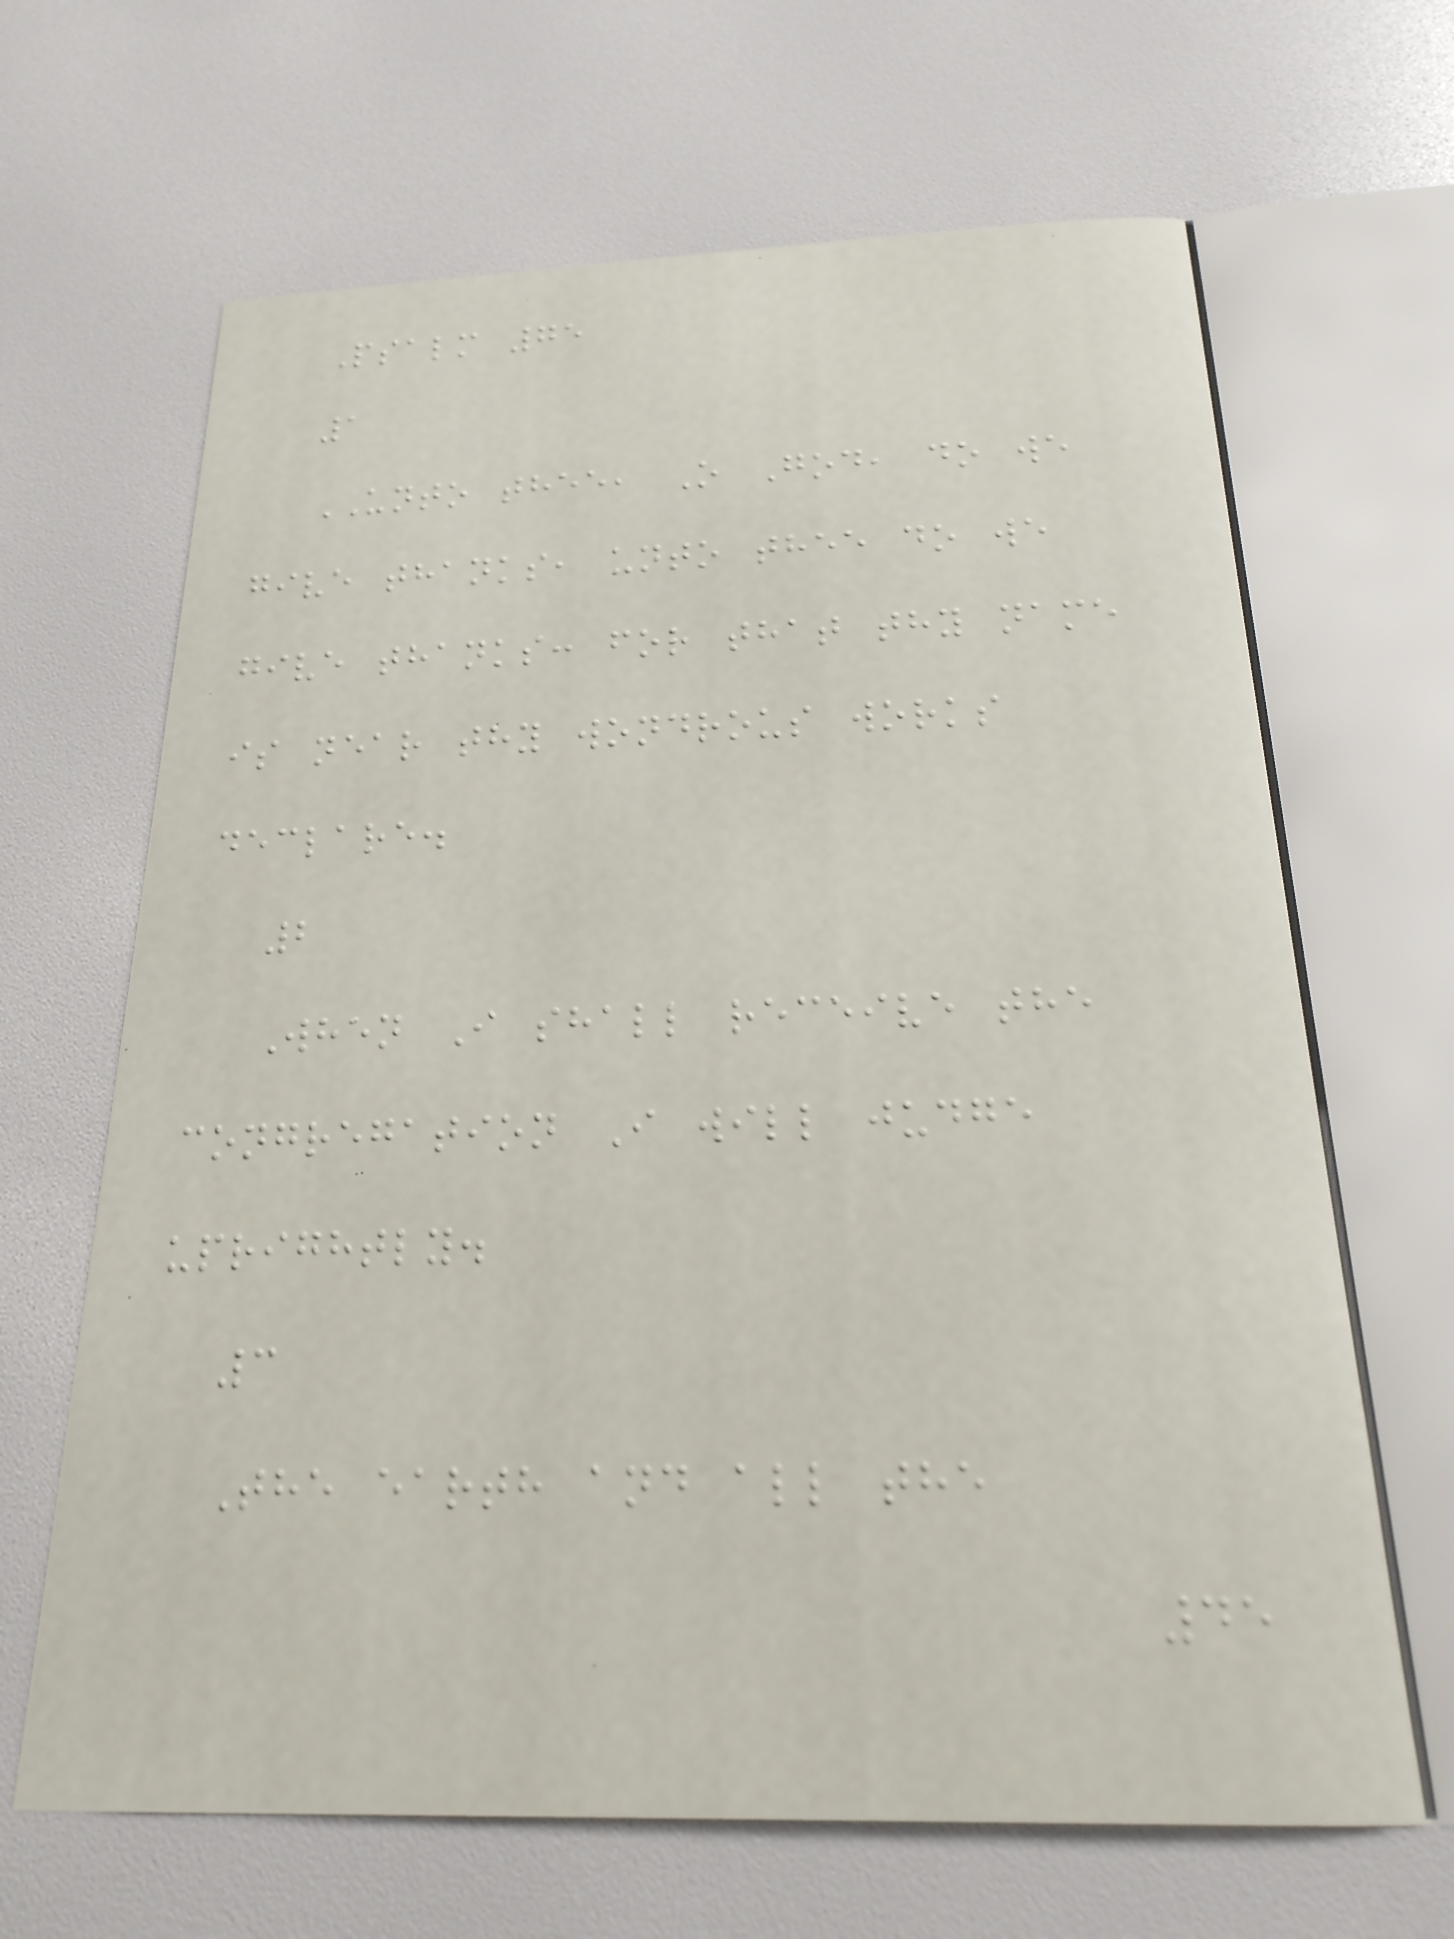Psalm 75
1
UNTO thee, O God, do we
give thanks, unto thee do we
give thanks: for that thy name
is near thy wondrous works
declare.
2
When I shall receive the
congregation I will judge
uprightly.
3
The earth and all the
45
